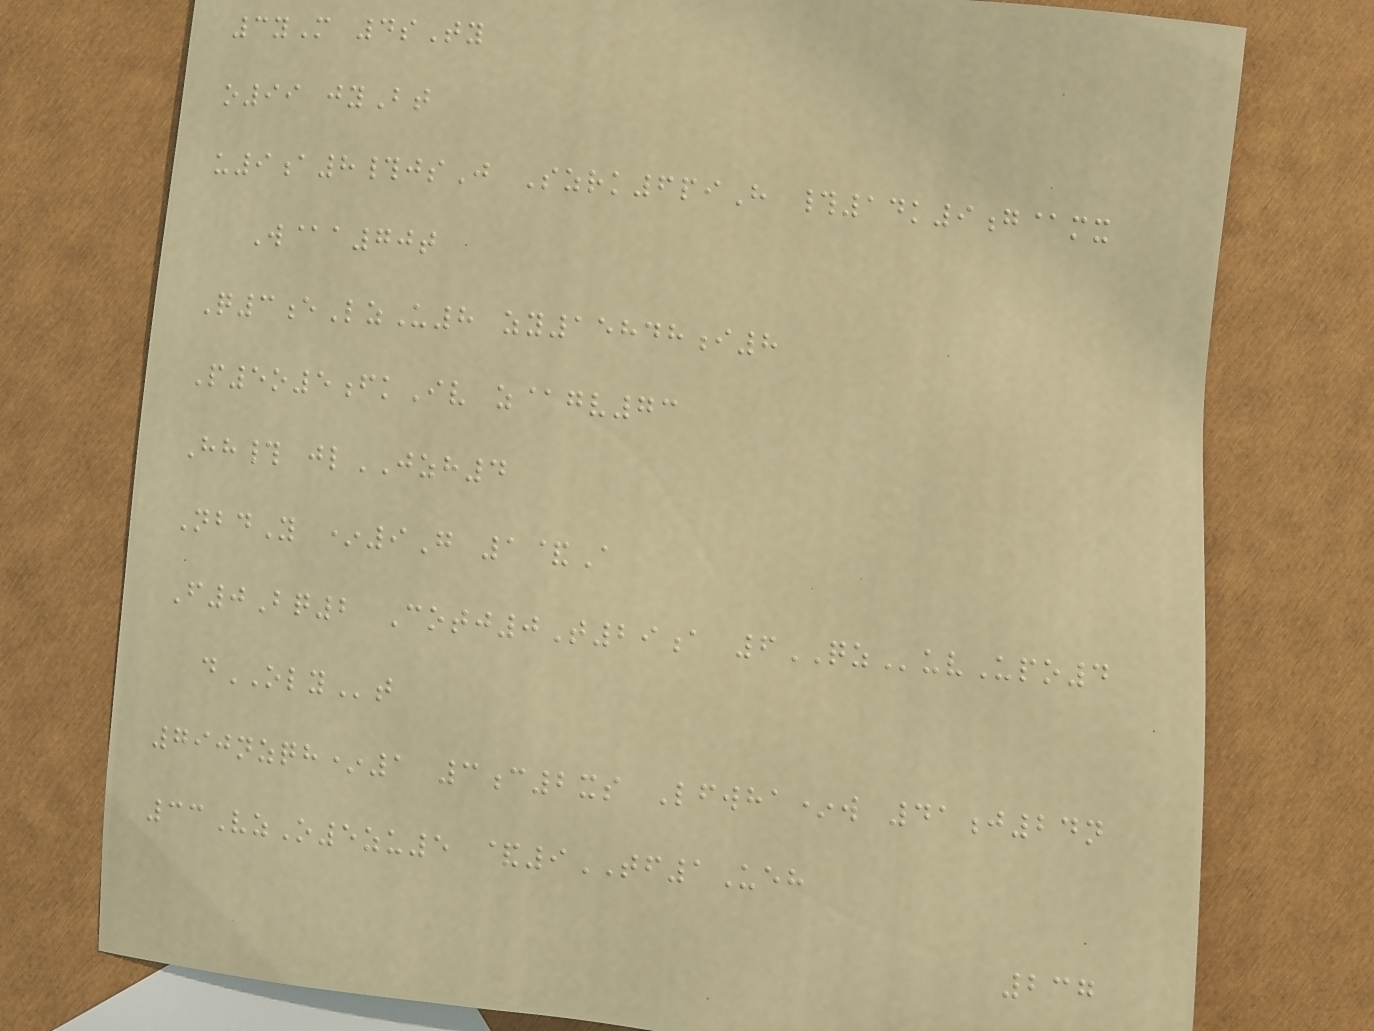3yM 4sTy
o99 jyBt
u9a8#jsJ Szrk6piH #14k9g@mx
W@a70t
Q3eLzU8 zy15848i8
P5o5fkIv z@gv73
Hh# jlJZH4
NbdY *9G 1&A
F0Bq2 Cotj0T29a 6QZuvUpo4
dOLYt
790nzqh*1 3c2xs Lfwha*w 41j24n
33VzO5zu5 &9TF1Ueh
237
